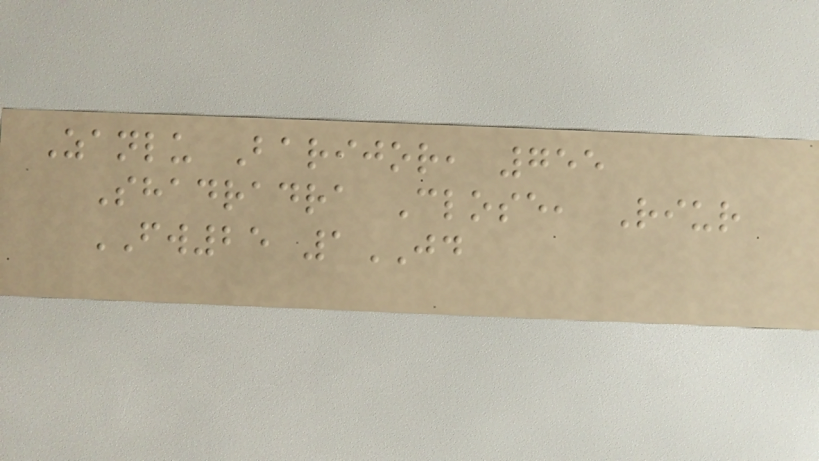Zanlu Barijor, 755
Shadradra Close, Riur
FW25 1JD
